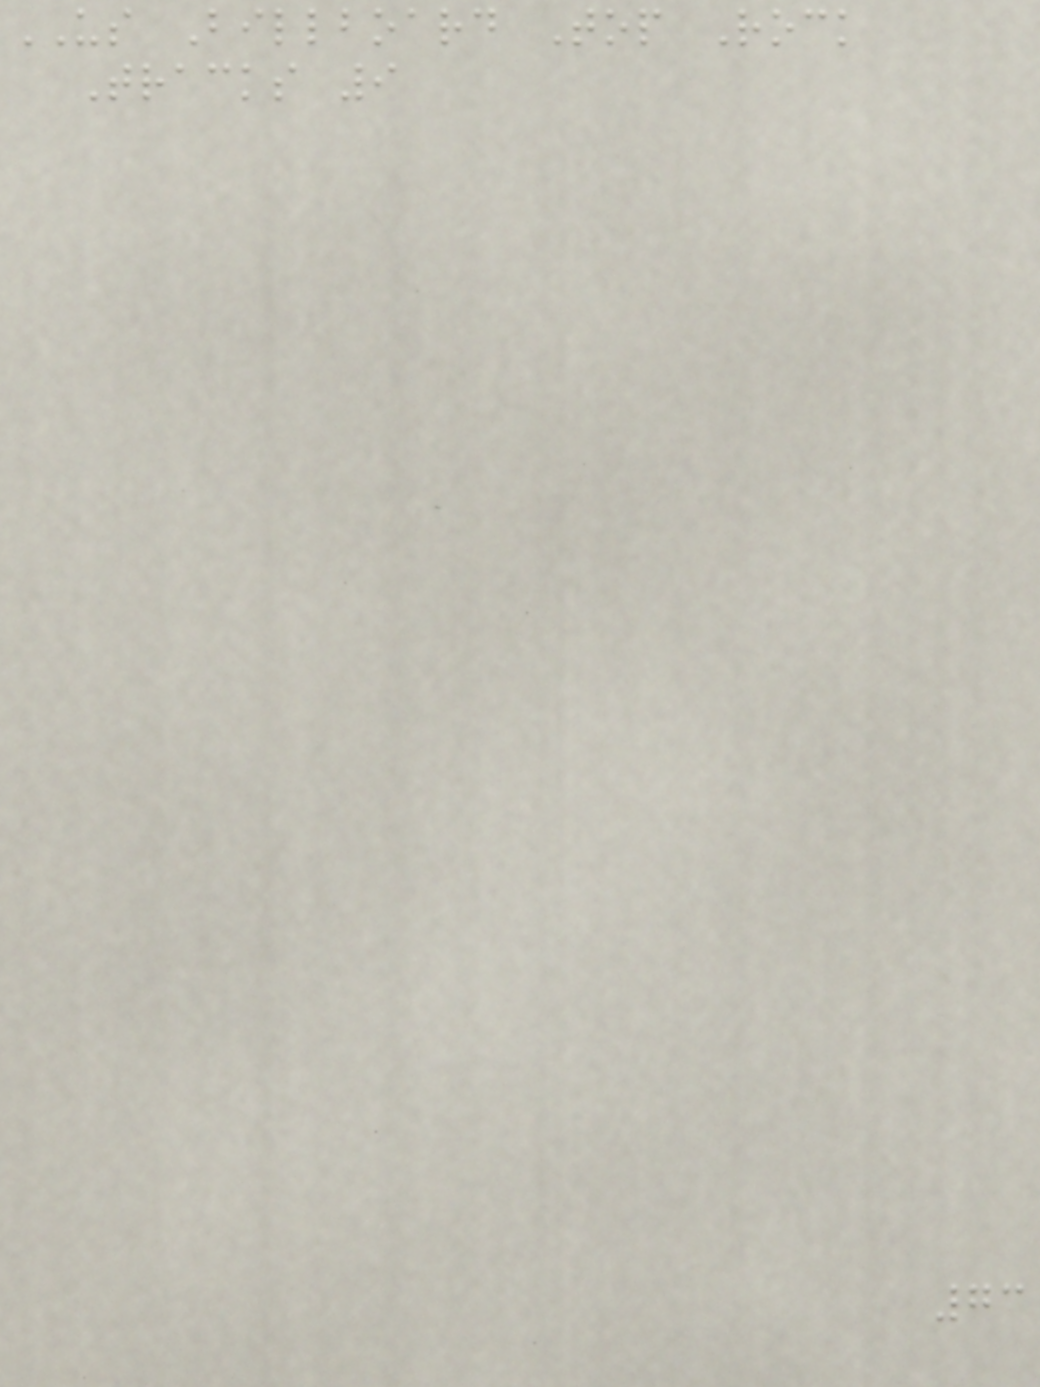US Billboard Top Rock
Tracks 9
73
